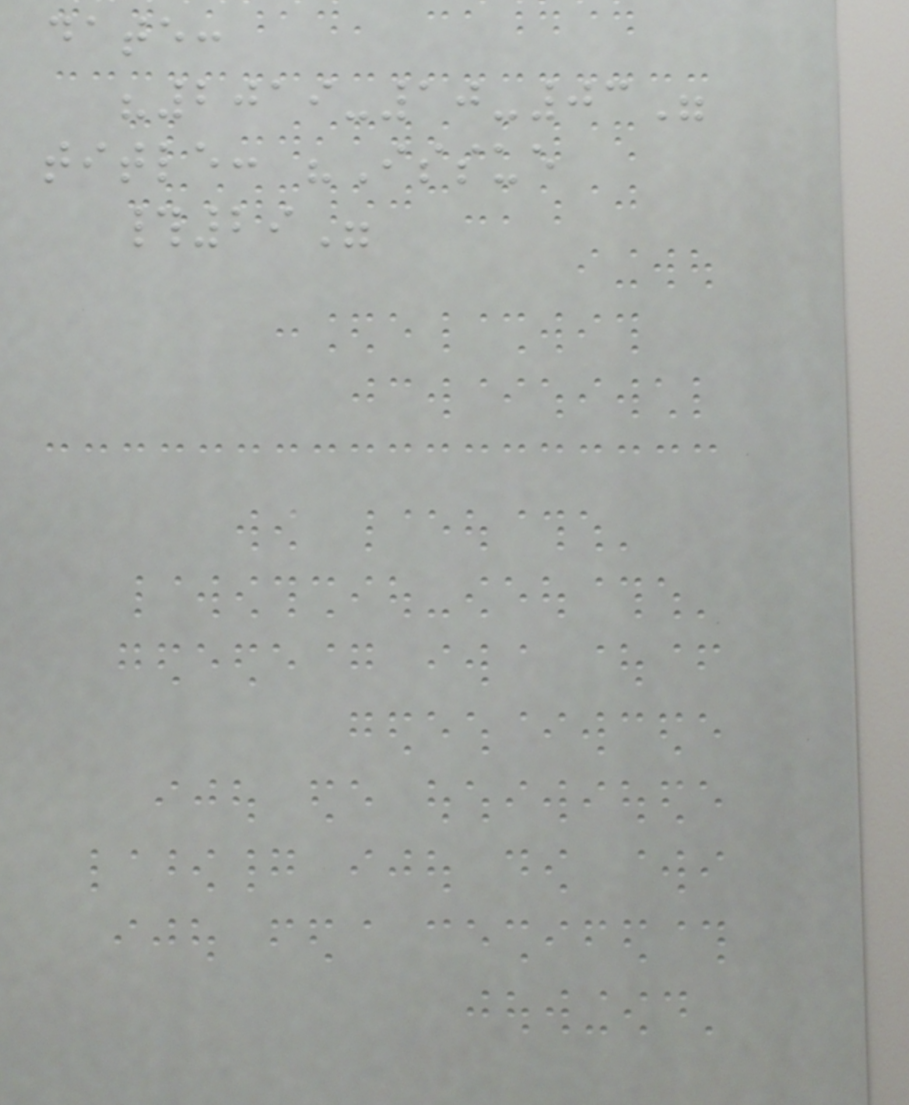date:
"2019-10-03"
title: "Issue
#29"
